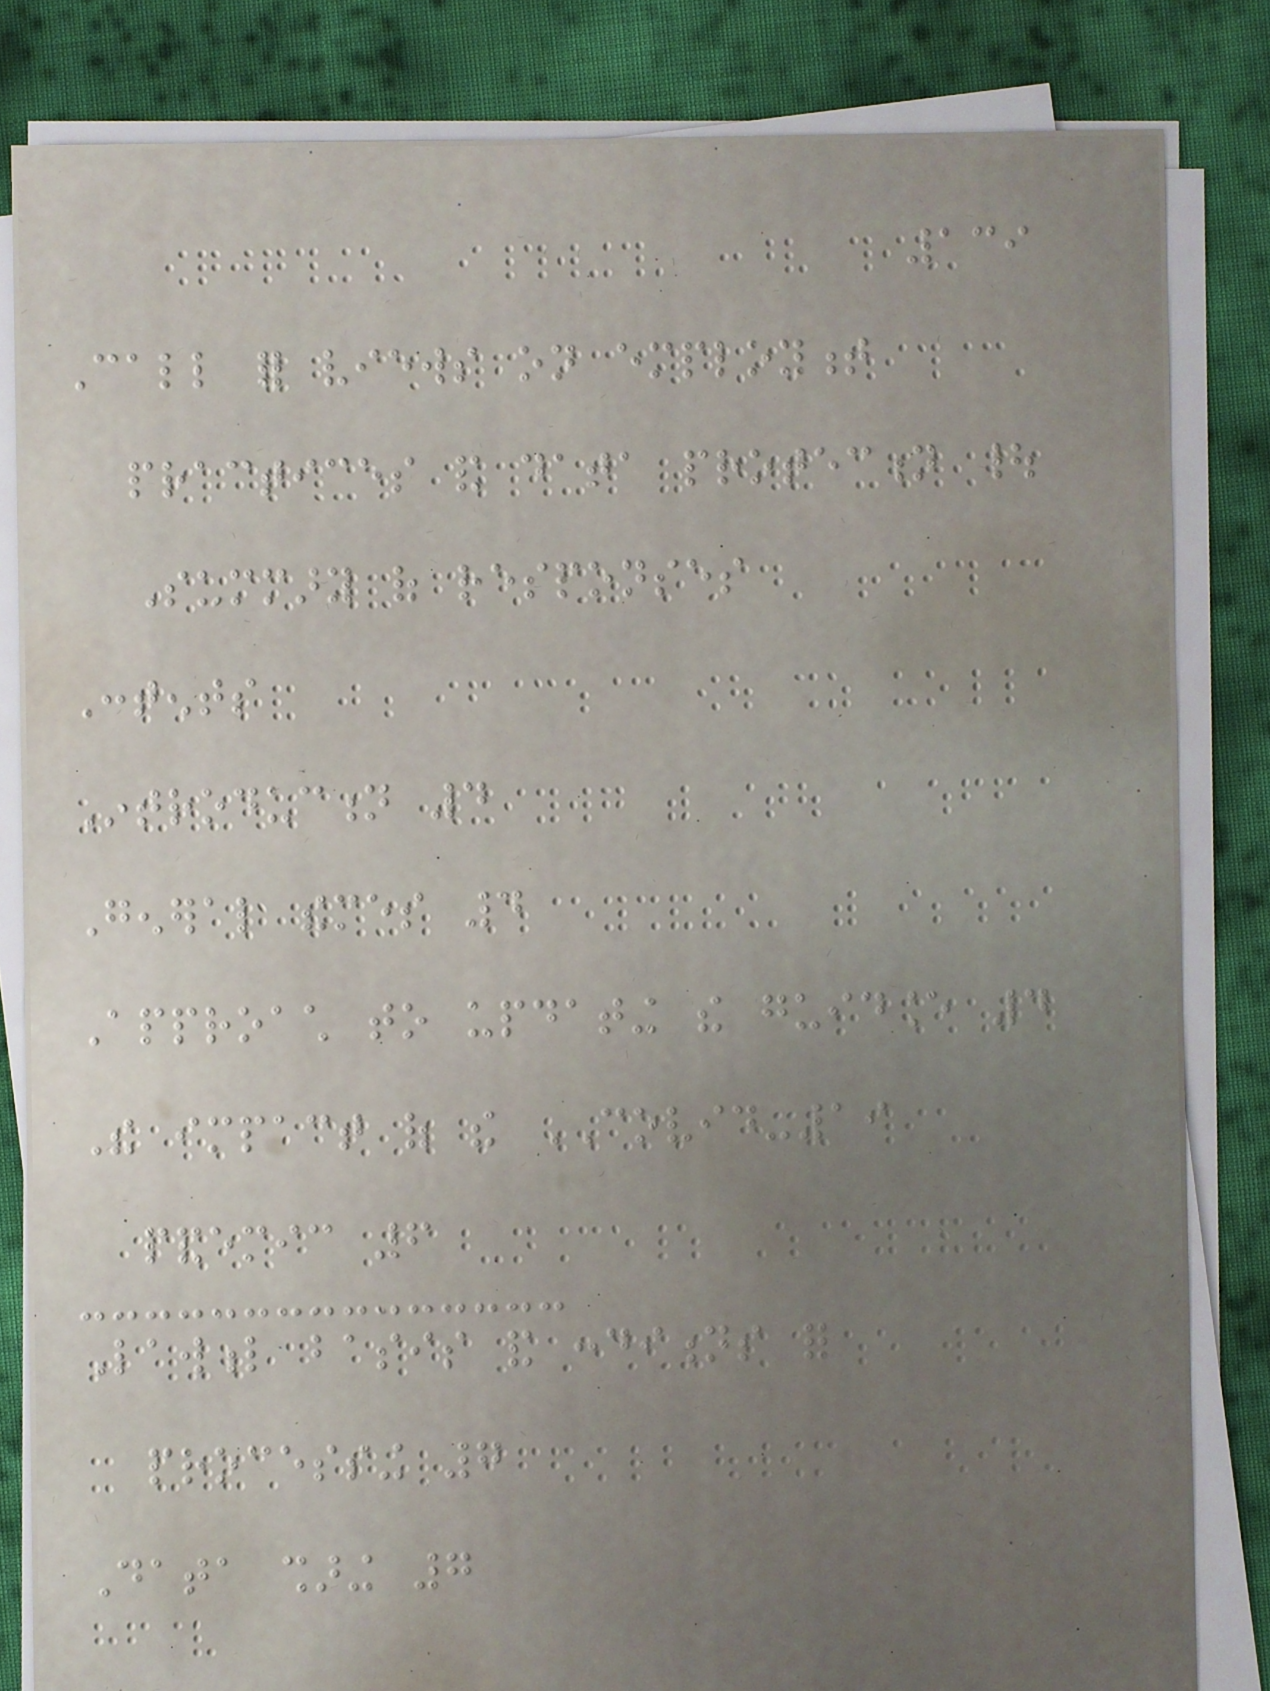139
Call for views on employment
practices and data protection |
Summary of responses
Contents
Introduction 4
General themes 4
Approach to updating the guidance 4
The impact of the COVID-19
pandemic 6
Lawful basis and conditions for
processing 7
Data sharing 7
